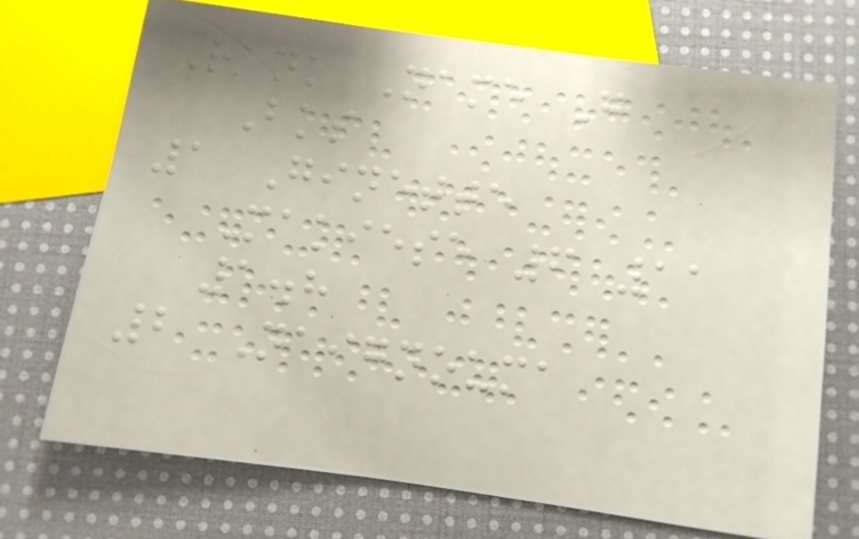Rank Name G
Bks
1 Ginette
Makiese 6 11
1.8
2 Naignouma
